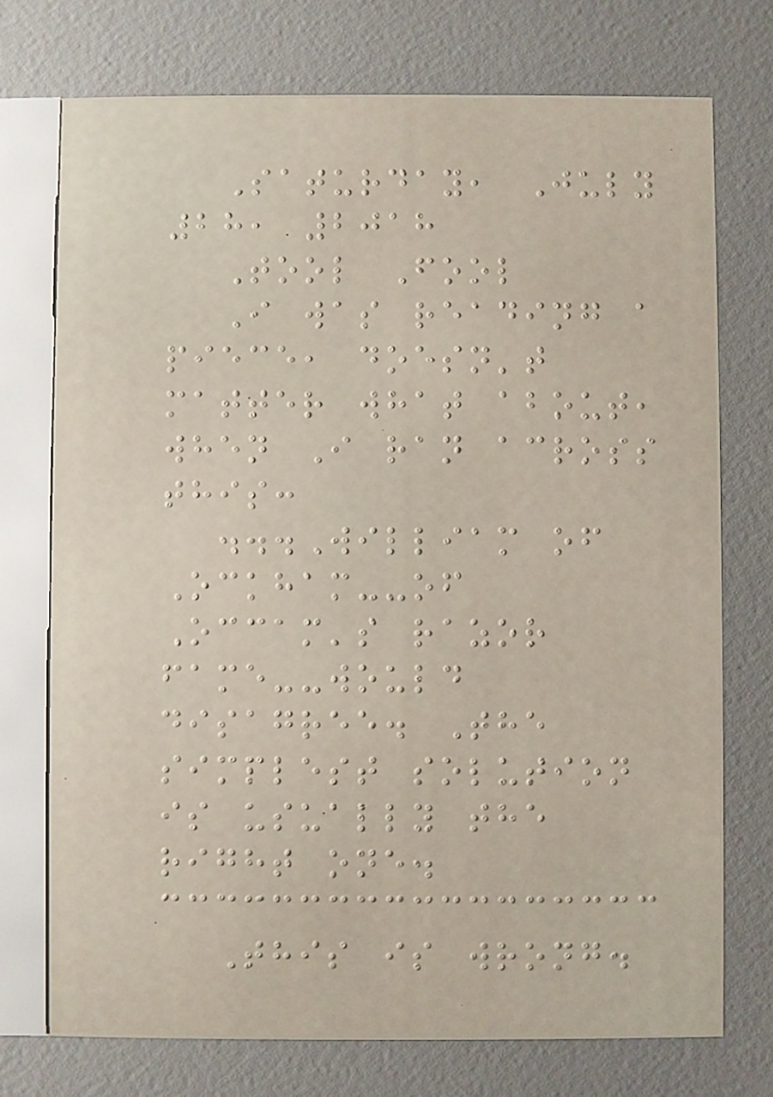Saturday, July
28, 2018
Tool Fool
I was reading a
piece, doesn't
matter what about,
when I ran across
this:
...William of
Ockham--of
Occam's razor
fame--would
disagree. The
simplest solution
is usually the
right one.
This is wrong.
